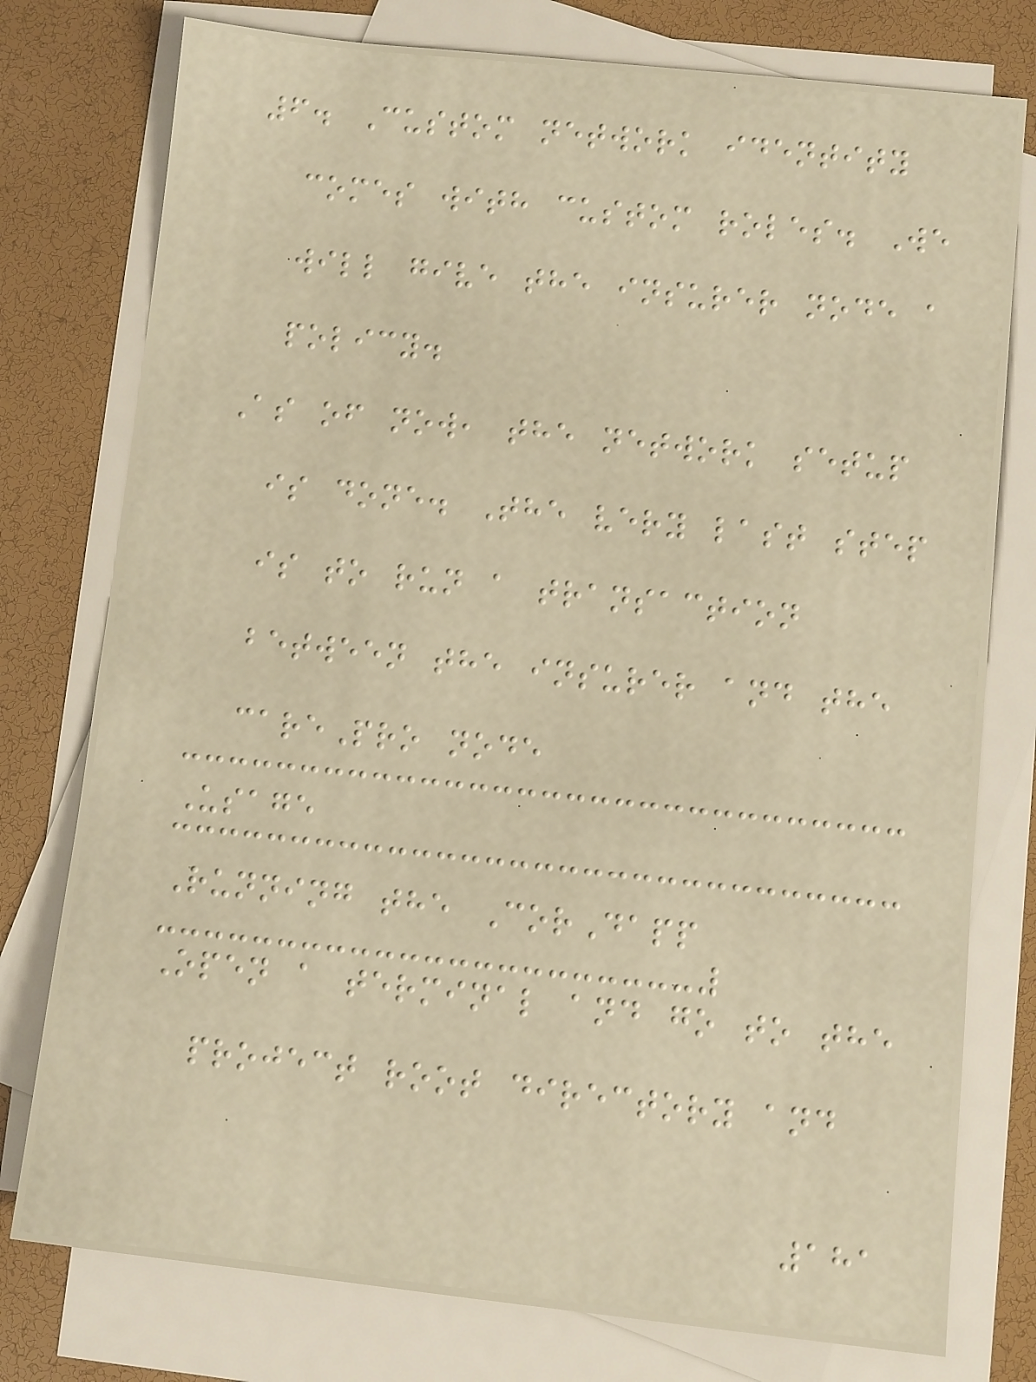6. Custom network identity
comes with custom roles. We
will give the insurer node a
policy.
As of now, the network setup
is done. The very last step
is to run a transaction
between the insurer and the
carePro node
Usage
Running the CorDapp
Open a terminal and go to the
project root directory and
181
